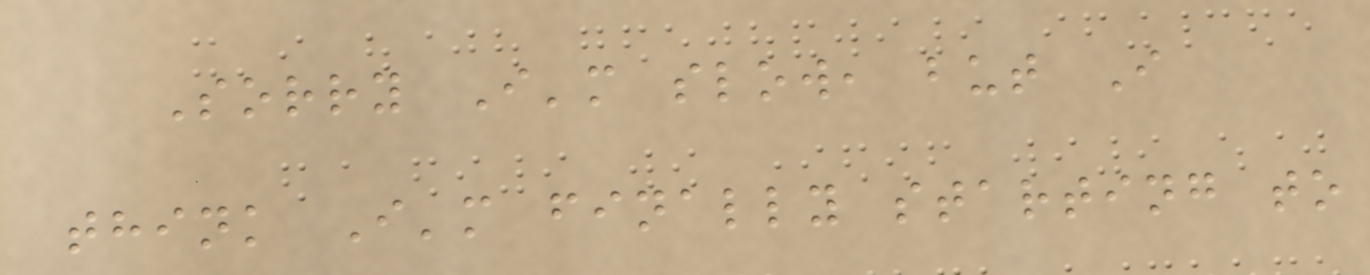Sorry I'm slow, but I
think I'm finally starting to
